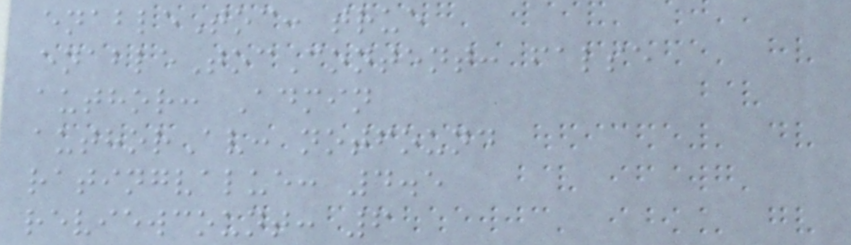enableToc: true
enableTocContent: false
author: Admin
authorAv: notfound
ratingvalue: 4.5
reviewcount: 6
